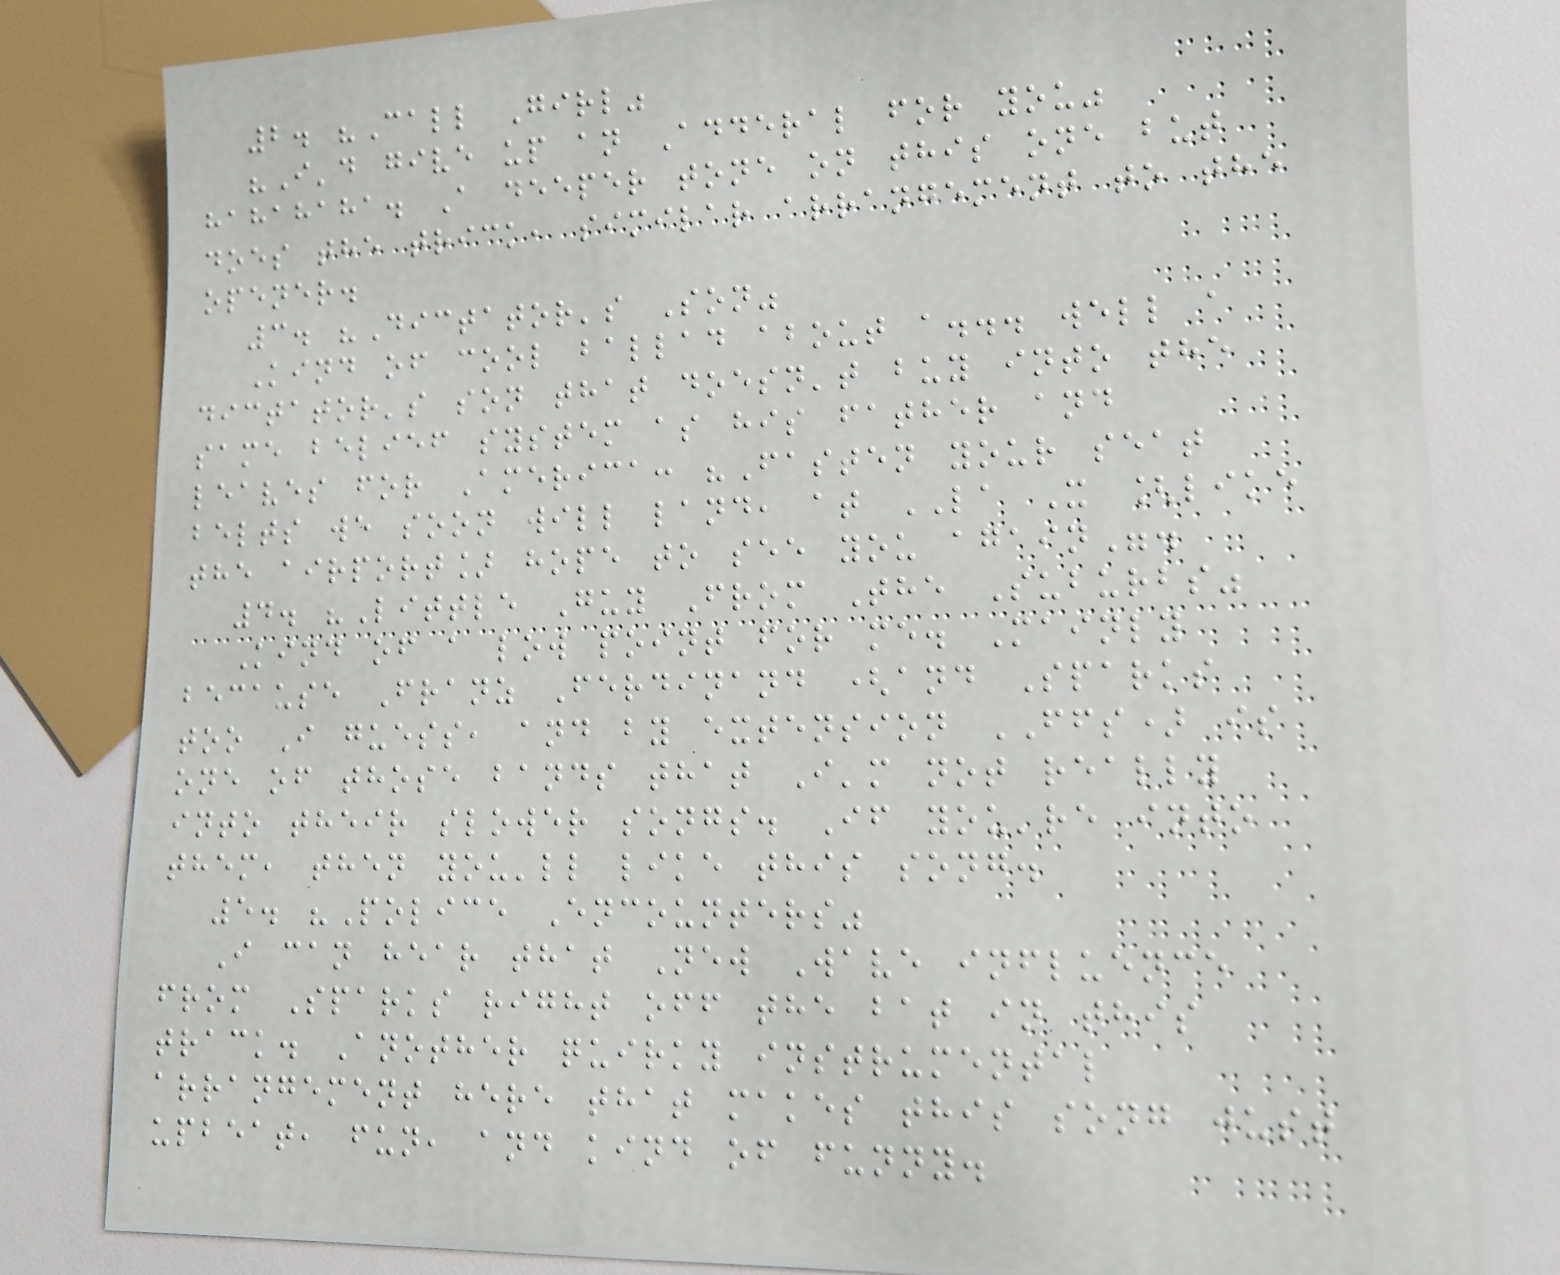2. "Call Girl"
"I'd give up an Adderal for you"
hahahaha. A deeper tone on this one but
does the trick, similar arrangement to the
opener.
3. "Dictator's Son"
Kind of cool ballad about a... well a
dictator's son that doesn't buy into the
same belief system as his father and
leaves for America: "Fasten your seat
belts we soon will land, at LA X [like
the airport] hope to see you again".
4. "Little Guy From The Suburbs"
Kind of a low point for me. Mainly
because Franz Ferdinand (and Sparks
too I guess, and by extension FFS) is
one of those bands that I'm not really
into their slower songs. If you're into
them, then you'll like this song.
5. "Police Encounters"
I can hear that New Wave influence
from Sparks right off the bat in this
track. Another quirky instrumental
arrangement here that makes this song just
upbeat, fun, and kind of funny.
